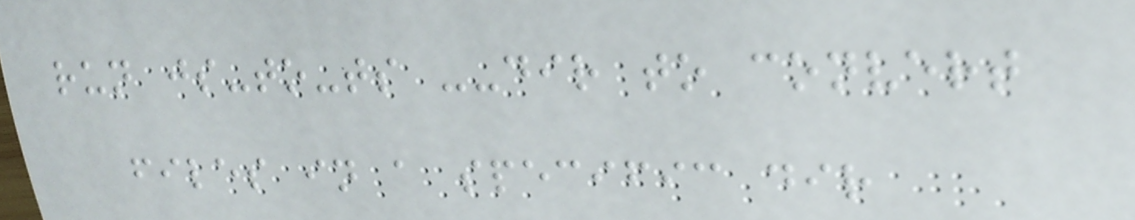run js-to-ts --dir to convert
files in a specific dir
